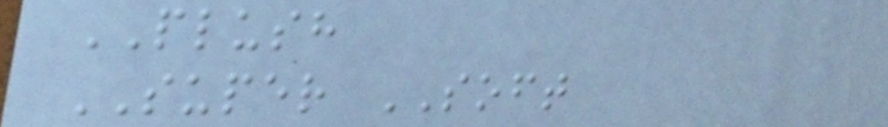PLUSH
SUPER SOFT
